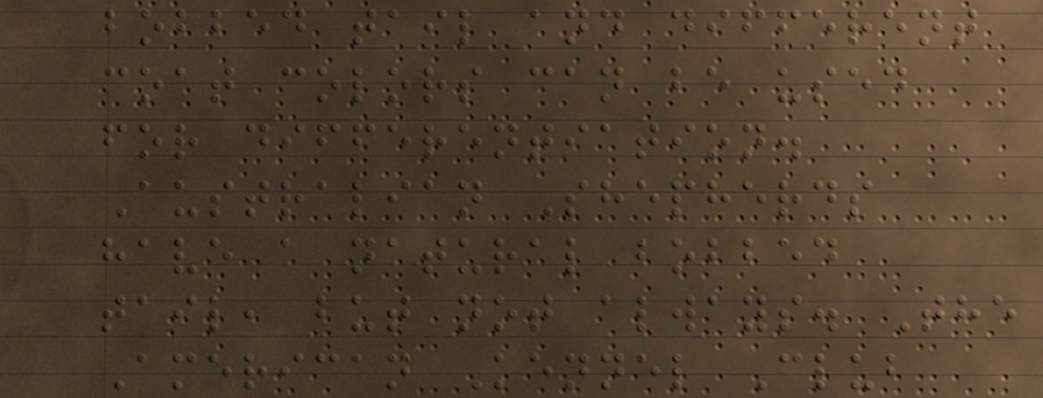bobbed tail and different
coat colors can be used
for differentiation.
Australian Shepherds
have a natural bobbed
tail, but not always. The
American Kennel Club
